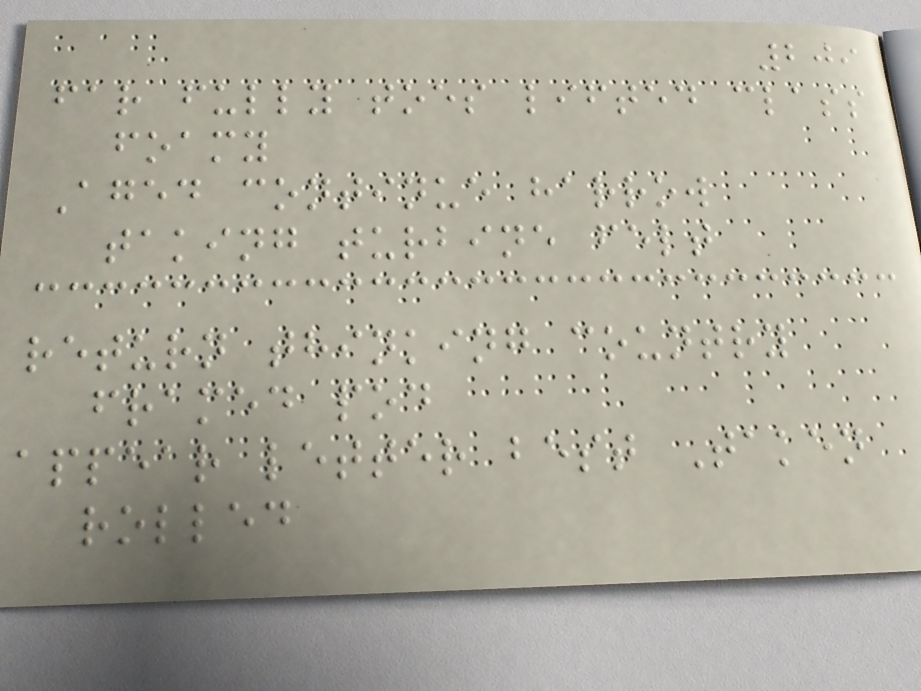209
far fully toes lifted class
foamy
Aged continue harrow
taking turbine felt
return thinking country
framed pod
appear letter best Taken
rolled
